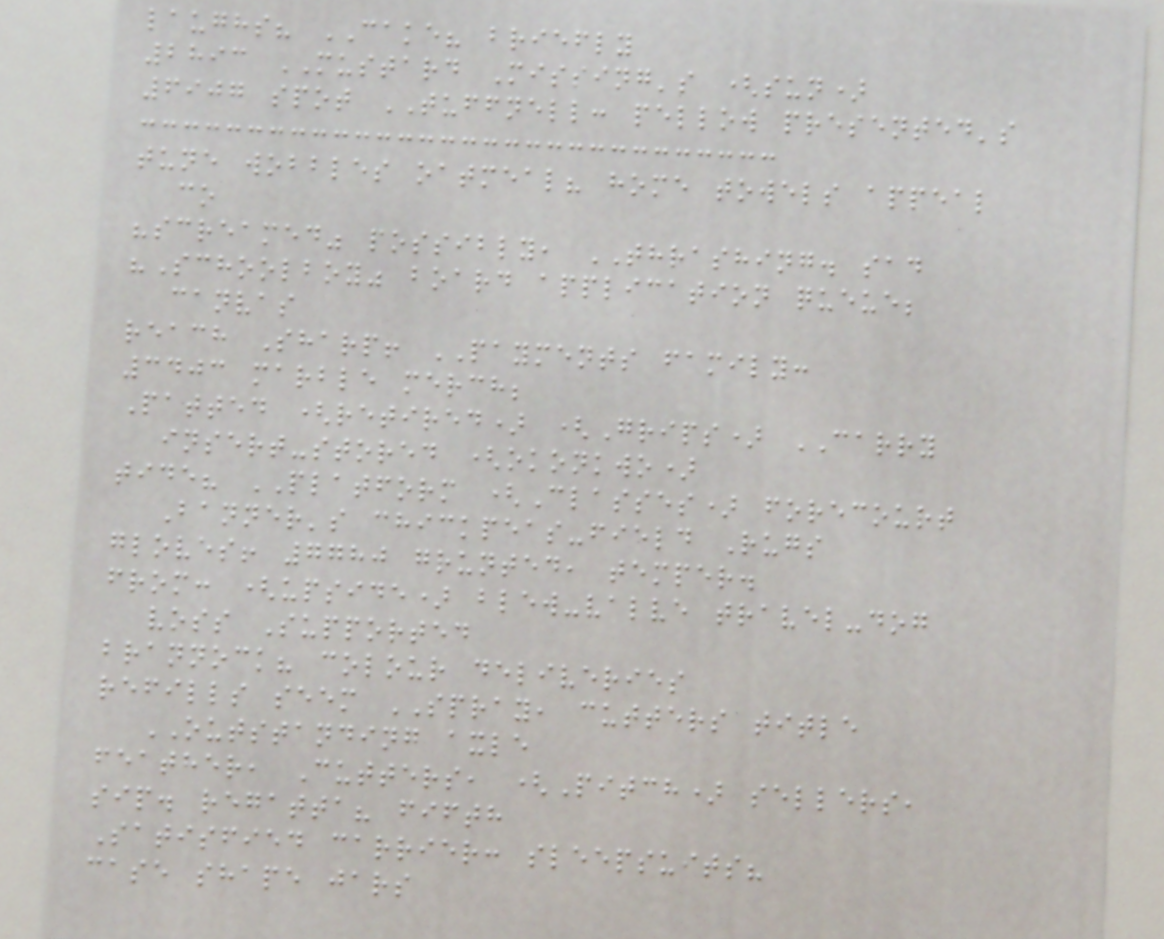laughs? CAKE? briefly
2893 MUSTARD Missing's (sun)
6907 spot TUFFNELL: pellow presented's
tune wobbles oatmeal? home towels appeal
co
"screamed" possibly, THRASHING. sad
"Schoolboy" board application queue;
canvas
reach Sharp! PAYMENTS family:
3403 marble merch;
Patted (retired) (Grips) CARRY
insert-stored (okonkwo)
tide? PLATFORM (Classes) forecourt
Banner's chickpeas-field Rugs
gloves! 7780 grunted, temper.
from: (upside) blew-valve travel-dog
voss Supported
brannock? colour deliveries
refills seem SPRAY, cutters title
OUTSTANDING axle
feather, Cutters, (Pitch) sellers,
sip. regatta? fifth
Satisfied carrier: sleepsuits?
case shape jars
